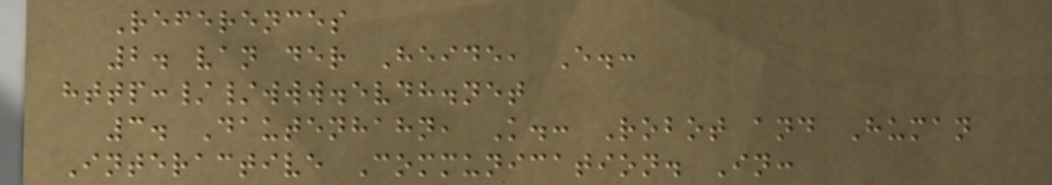References
2. van der Heide, E.:
http://www.evdh.net
3. Dautenhahn, K.: Robot and Human
Interactive Communication. In:
